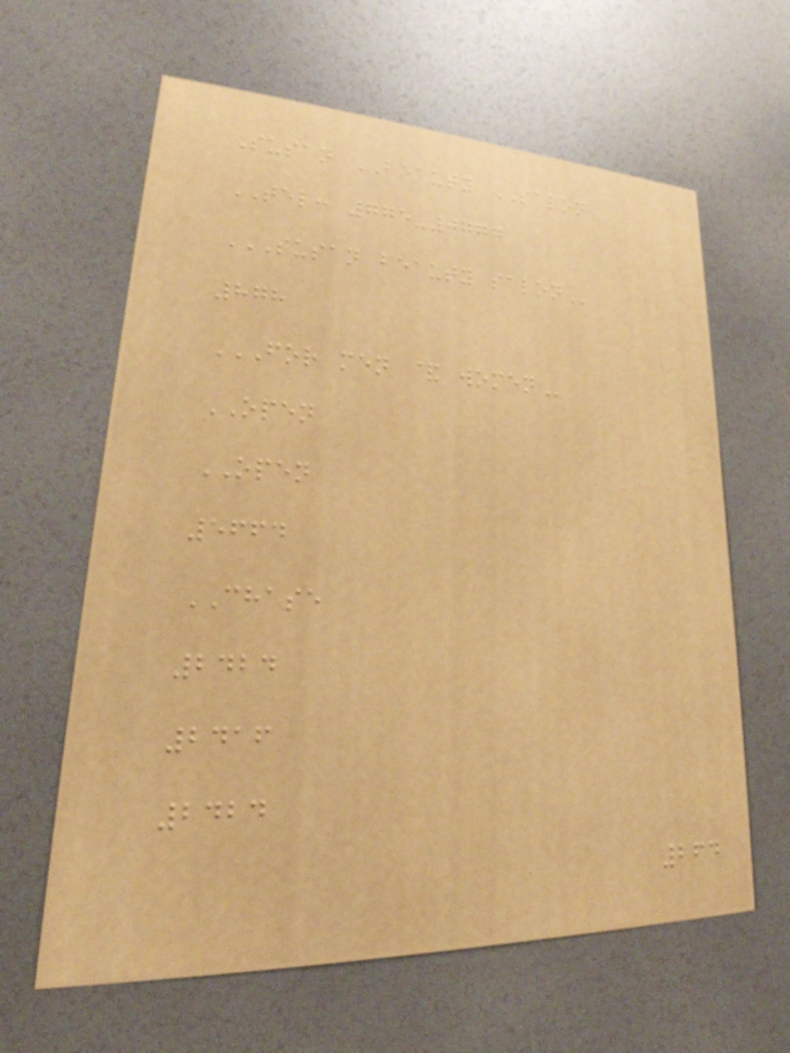Susan BEAUTY SALON
TEL: 775-0777
SUSAN BEAUTY SALON
878
FOR MEN & WOMEN
OPEN
OPEN
5664
CHASE
2424
2416
2424
264
